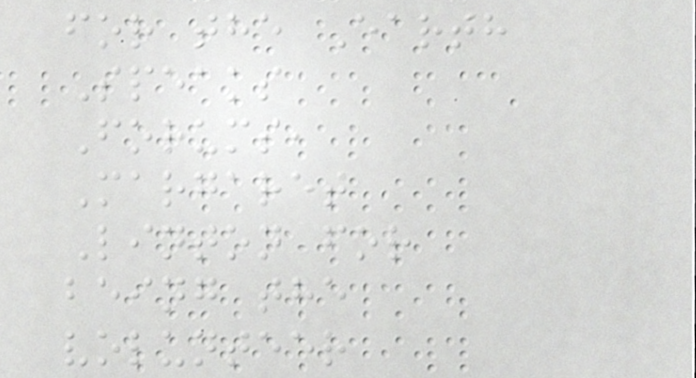for the Earth
Speaks
Forums,
Margaret
Linton for
being the
volunteer
